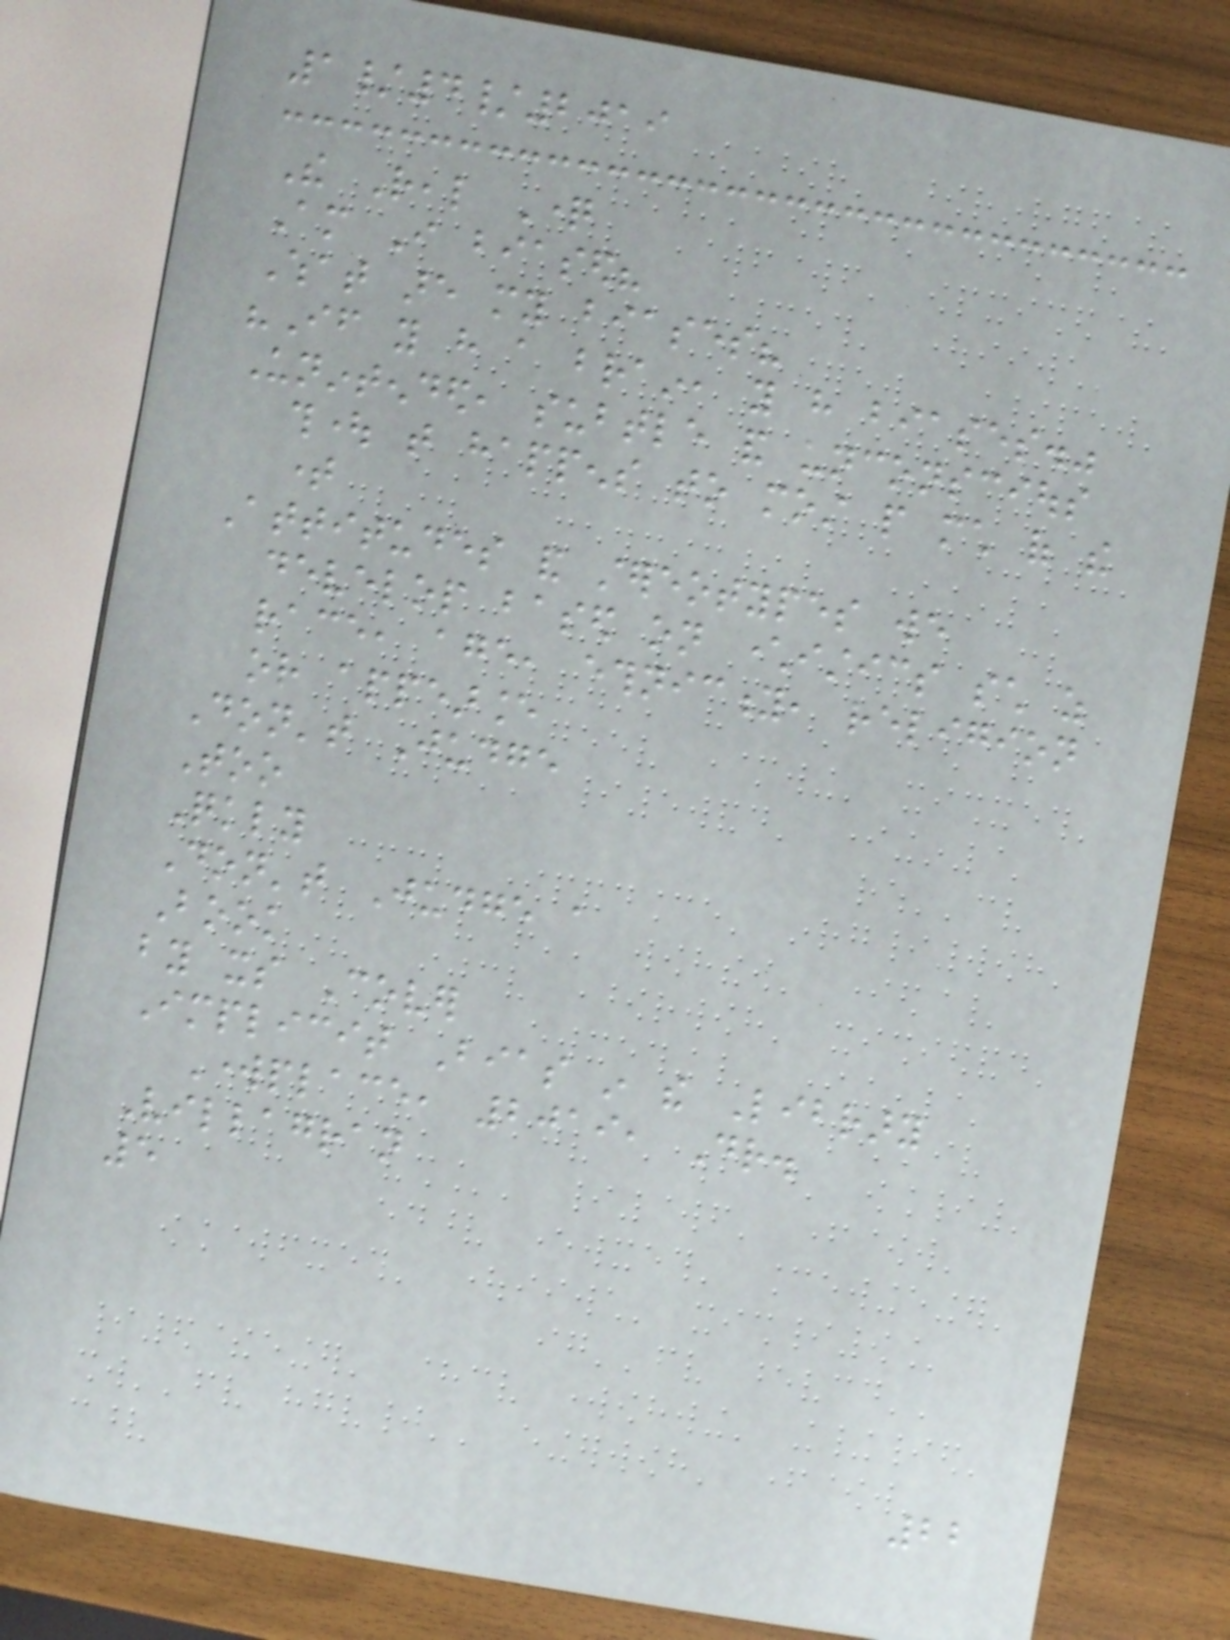1/4/2019
The Real Question
Am I biased?
What are my biases?
"If you have a brain, you have biases."
Unintended, subtle and unconscious
thought that happens to most people much of the
time
Attitudes and stereotypes we
develop based on characteristics such as
race, age, ethnicity, religion
or appearance
Don't Judge
Too
Quickly
Don't Judge a
Book
by its Cover
Implicit Bias in the Library
Workplace, 2019, Dr.
Villagran
5
22
